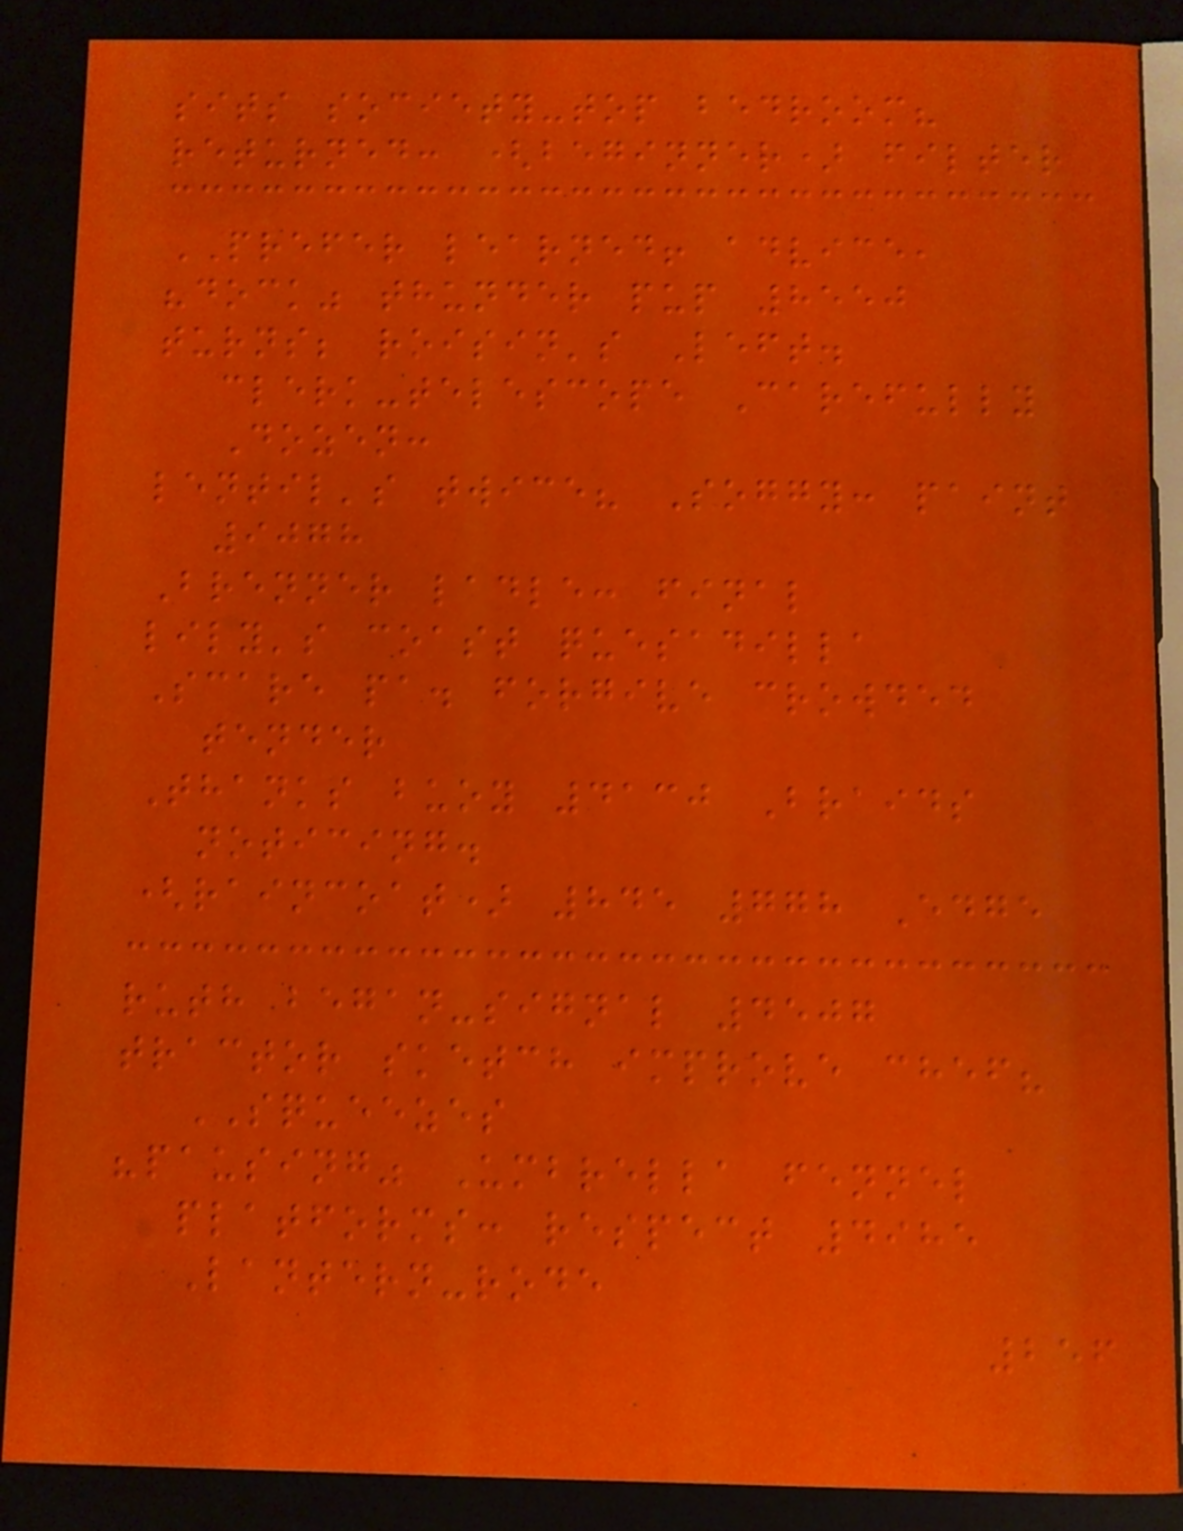sits society-top bedroom?
returned: (beginner) filter
PREFER learned! advice,
"dock" thunder pup 8550
turns; roisin's Left.
clerk-telescope Carefully
Dozen:
lentil's twice? Soggy: paint
9078
Brenner ladle: final
lily's coast quesadilla
Scare pa. forgive crowded
tender
Thanks buoy 4130 Braids
noticing.
(raincoat) 845 778 Edge
ruth began-signal 4507
tractor sketch improve chef?
SQUEEZES
"pausing" Umbrella fennel
platforms: respect 4985
Lantern-rode
256
